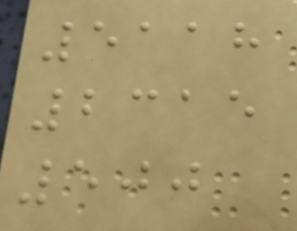5118
2315
500
